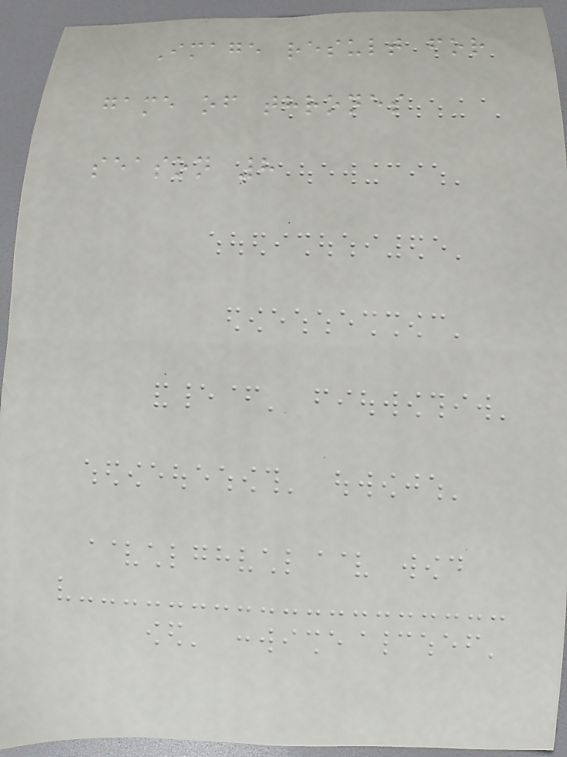Image result for
game of thrones
season 8
